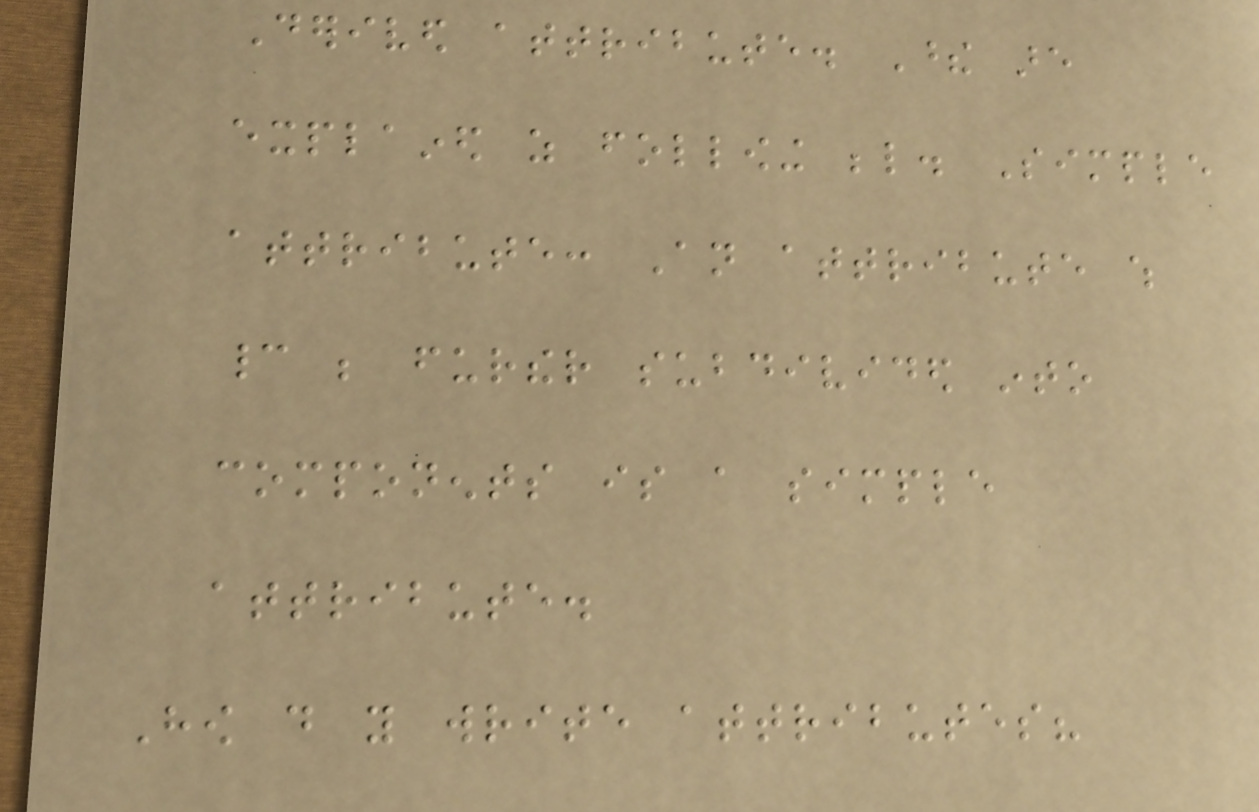Derived attribute. These are
explained as following below. Simple
attribute: An attribute which
cannot be further subdivided into
components is a simple
attribute.
How do you write attributes?
